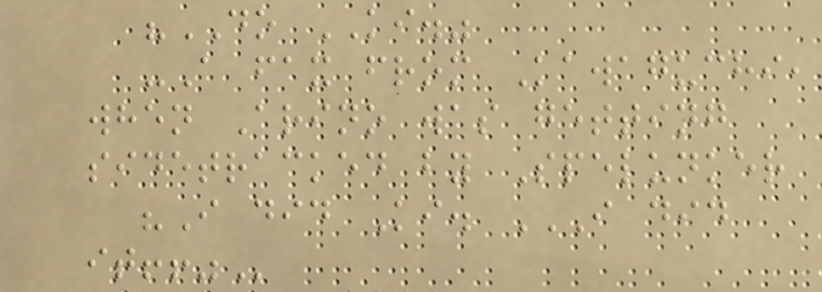"DO KI."
-A fax from Kawaguchi,
when Arino was getting
sidetracked by Spelunker
"I did Ki. I DID
IT!!"
